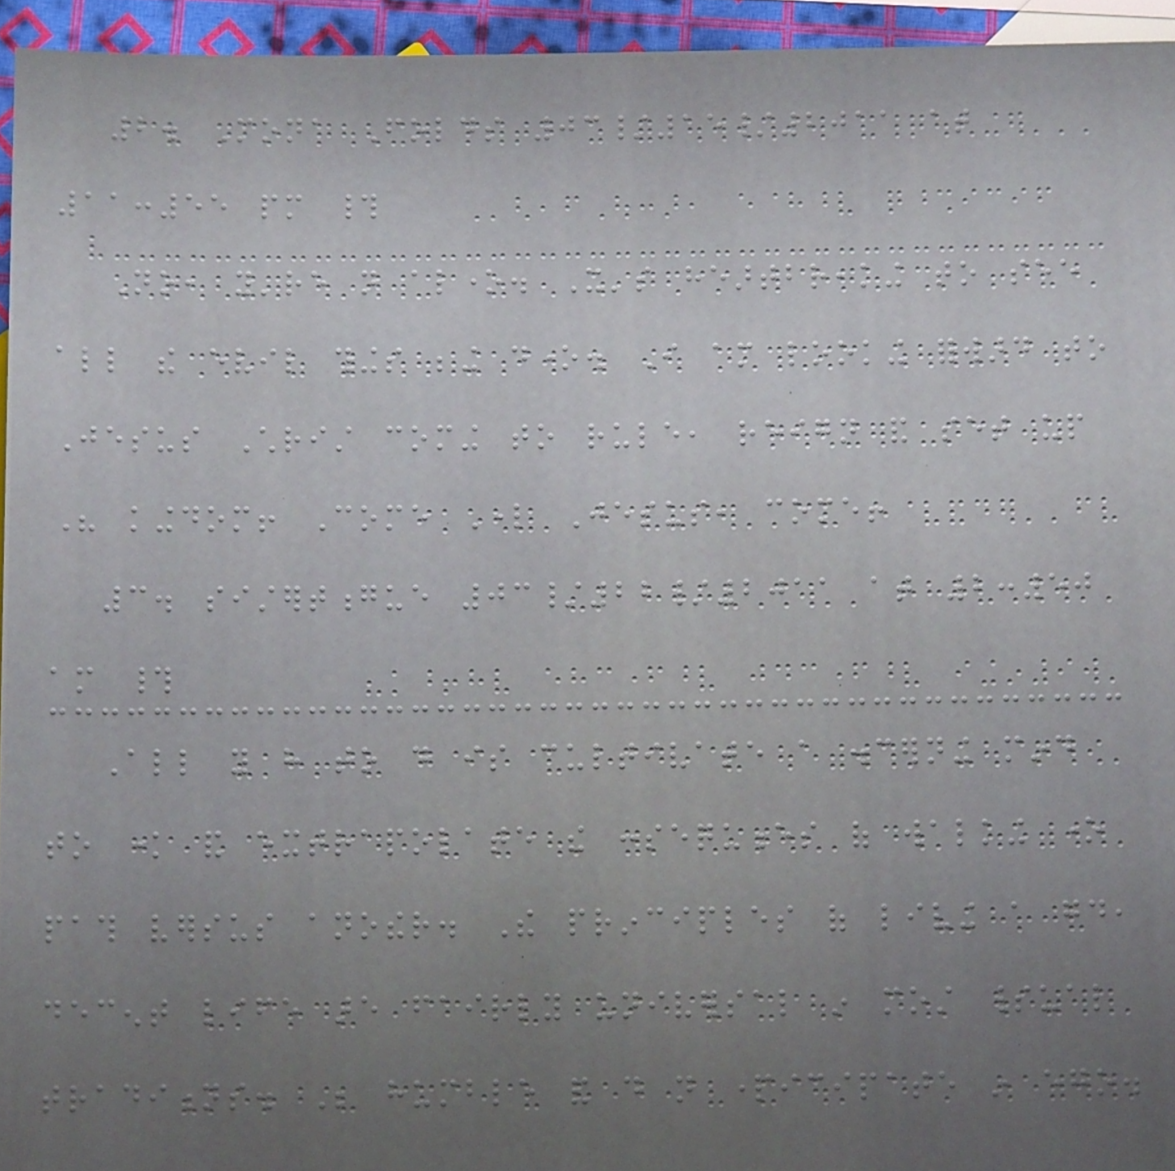2. Mona Folds 03/15/2011 at
11:55 pm #
No, you're not alone. It's heartbreaking to see
all the evil things being done. I am looking forward to
Jesus Christ coming to rule, reign and set up
His kingdom! Come Lord Jesus, come!
3. sistertongue 03/22/2011 at 2:50
am #
All you have to do is cultivate a discerning mind
to know and extrapolate the consequences of walking one
path versus another. The principles of living a good,
decent life are fairly universal in most spiritual
traditions. Be humble and do not participate in ego.
